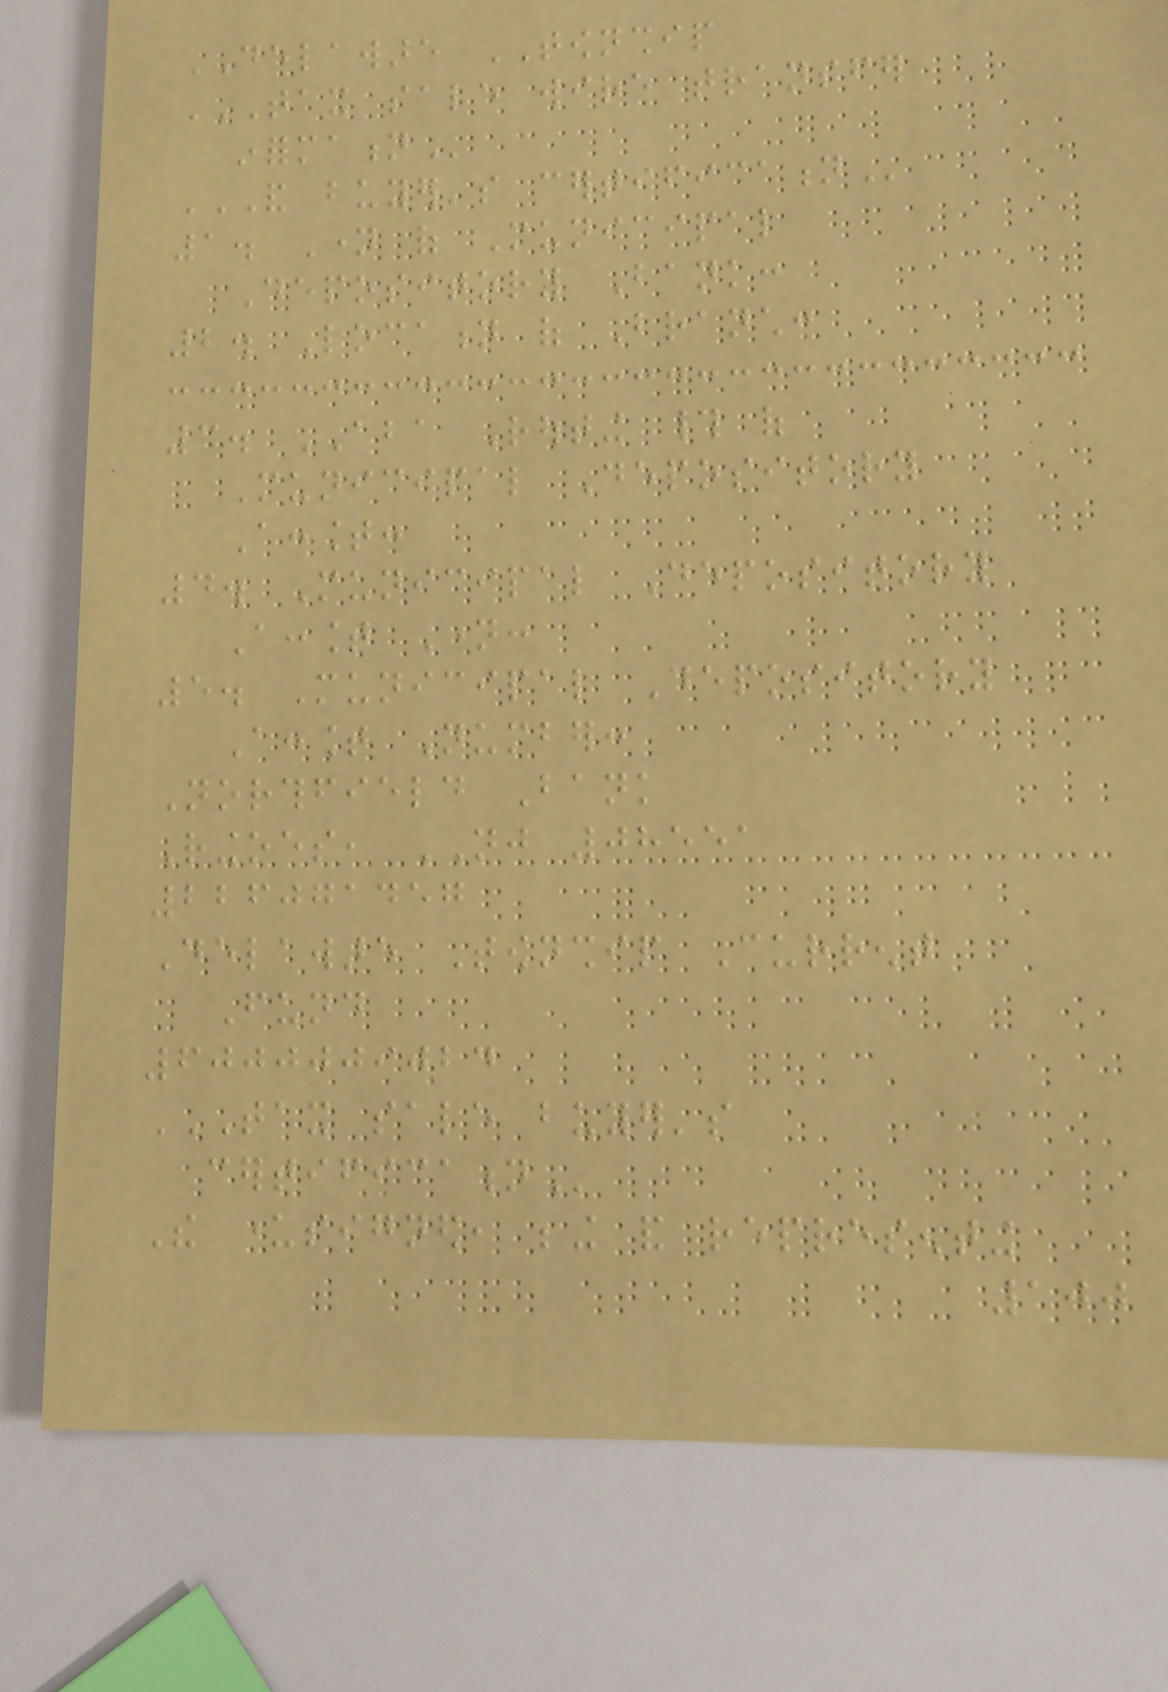DELAWARE TOWNSHIP
TAX SALE WIRE TRANSFER
INFORMATION
AND BUYER'S CERTIFICATION
1. Name of Municipal
Depository Bank:
2. Location of Branch:
3. ABA Routing # of
Municipal Depository
Account:
4. Municipal Depository
Account Name:
5. Municipal Depository
Account Number:
Northfield Bank
Ringoes, NJ 08551
226071457
Delaware Township Current
Fund
6000009024
TAX SALE BUYER'S
CERTIFICATION
The undersigned, being and representing
100
